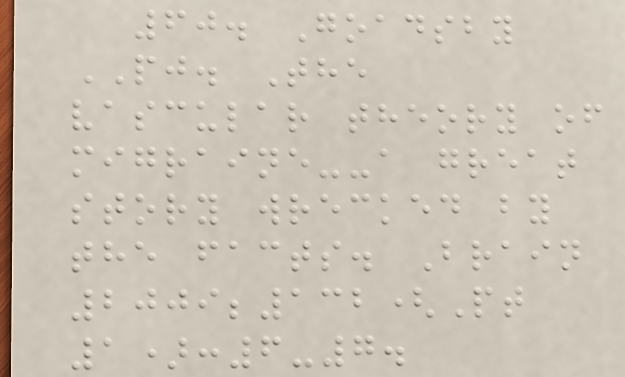60. Goadsby
PJ. The
vascular theory of
migraine--a great
story wrecked by
the facts. Brain
2009;132(Pt
1):6-7.
